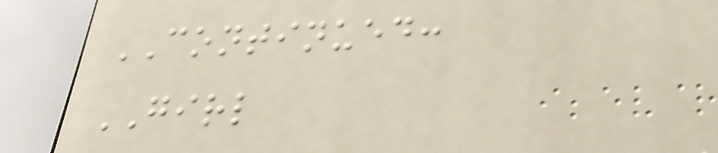CONTINUED:
GIRL
